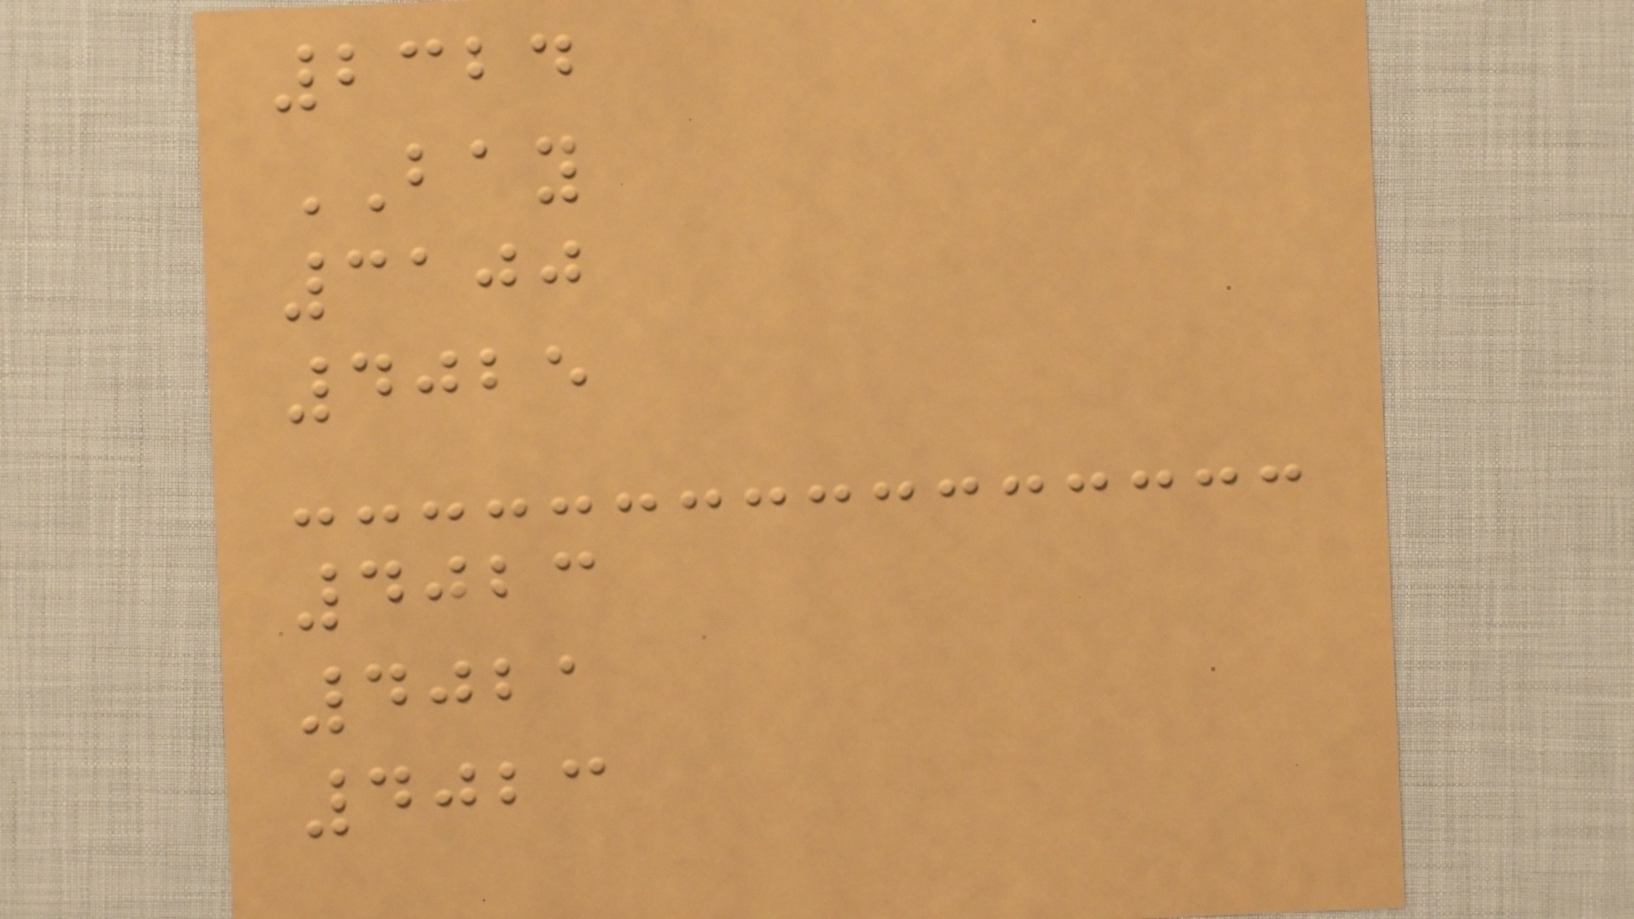2324
BAY
3100
4025
4023
4021
4023
